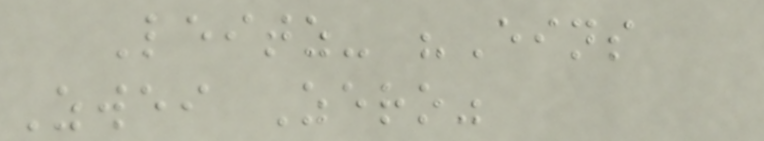Leitz- "Eins
Zwei Zero"
